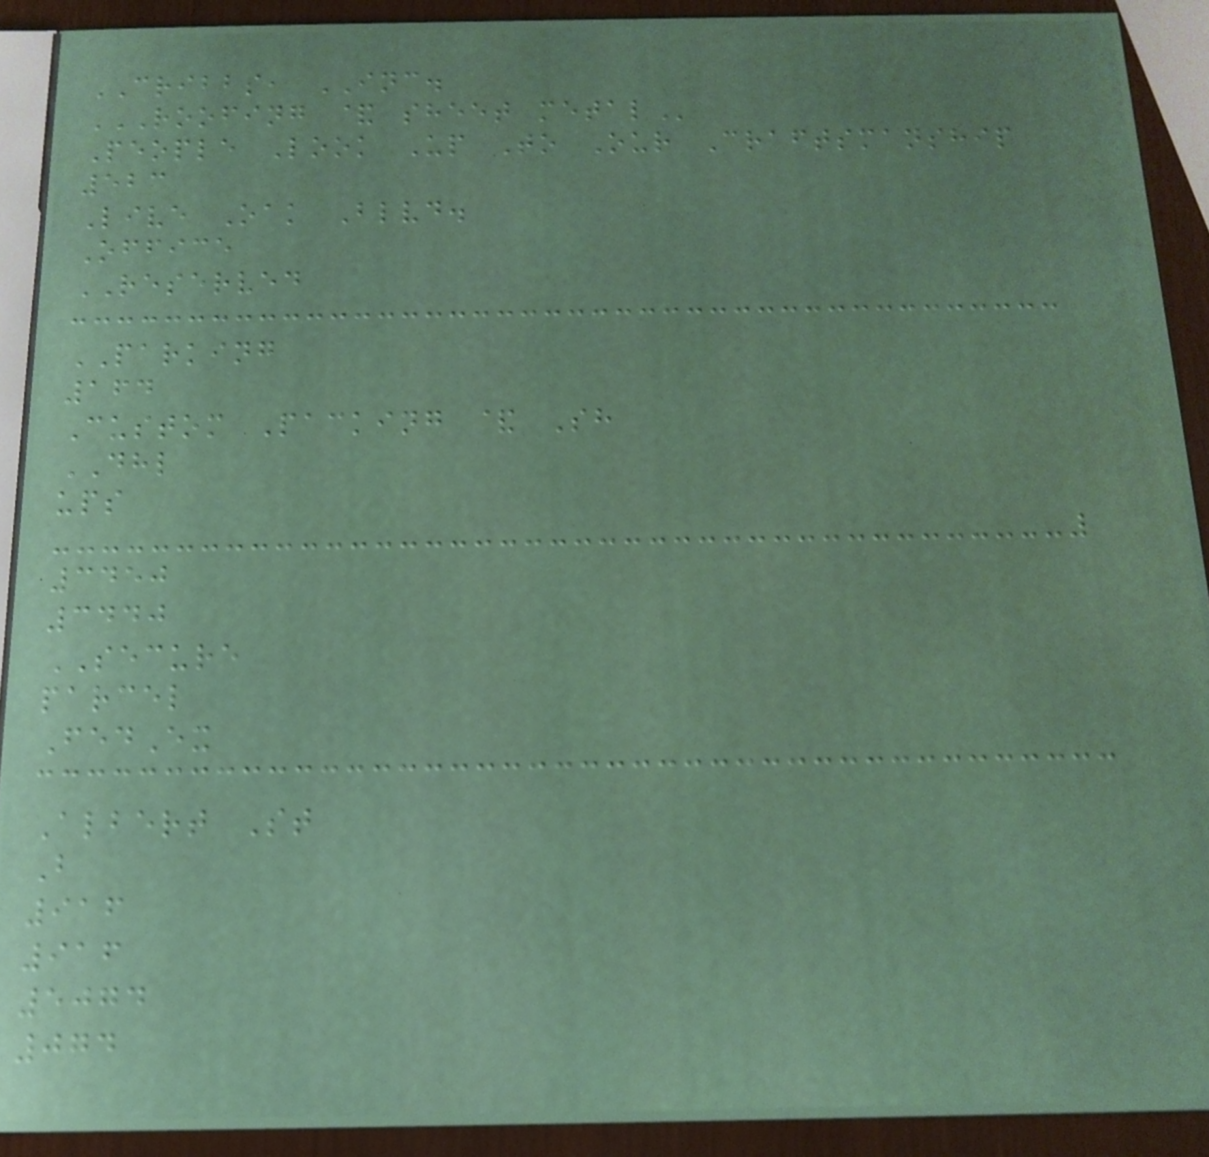CRIBBS, INC.
ROOFING & SHEET METAL
People Look Up To Our Craftsmanship
523
Live Oak Blvd.
Office
RESERVED
PARKING
164
Custom Packing & Sh
DHL
ups
3450
3440
SECURE
parcel
FedEx
Albert St
B
916
916
5074
074
